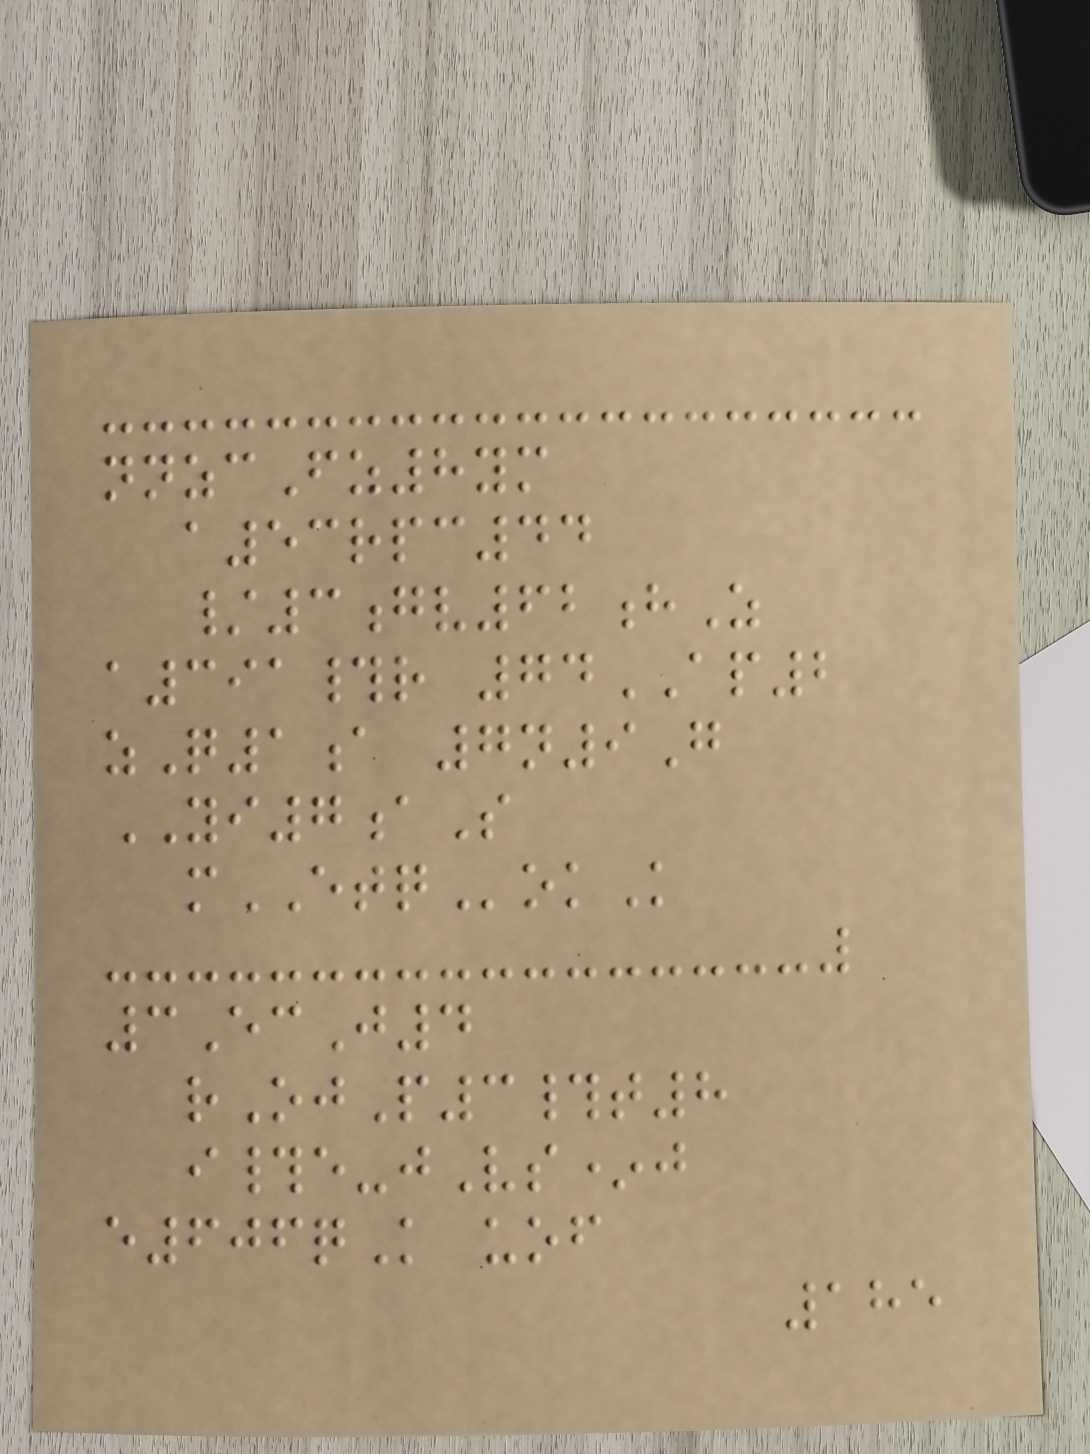nnzcFz8ym
a53rpc44
/3gv62hZ
a391#r 74AP2
zQ1a 7n9G
YI7aS
mETQokK
3EcJ4
rOjP3#t8
i#e-jVs*j
e606qK uof
185
